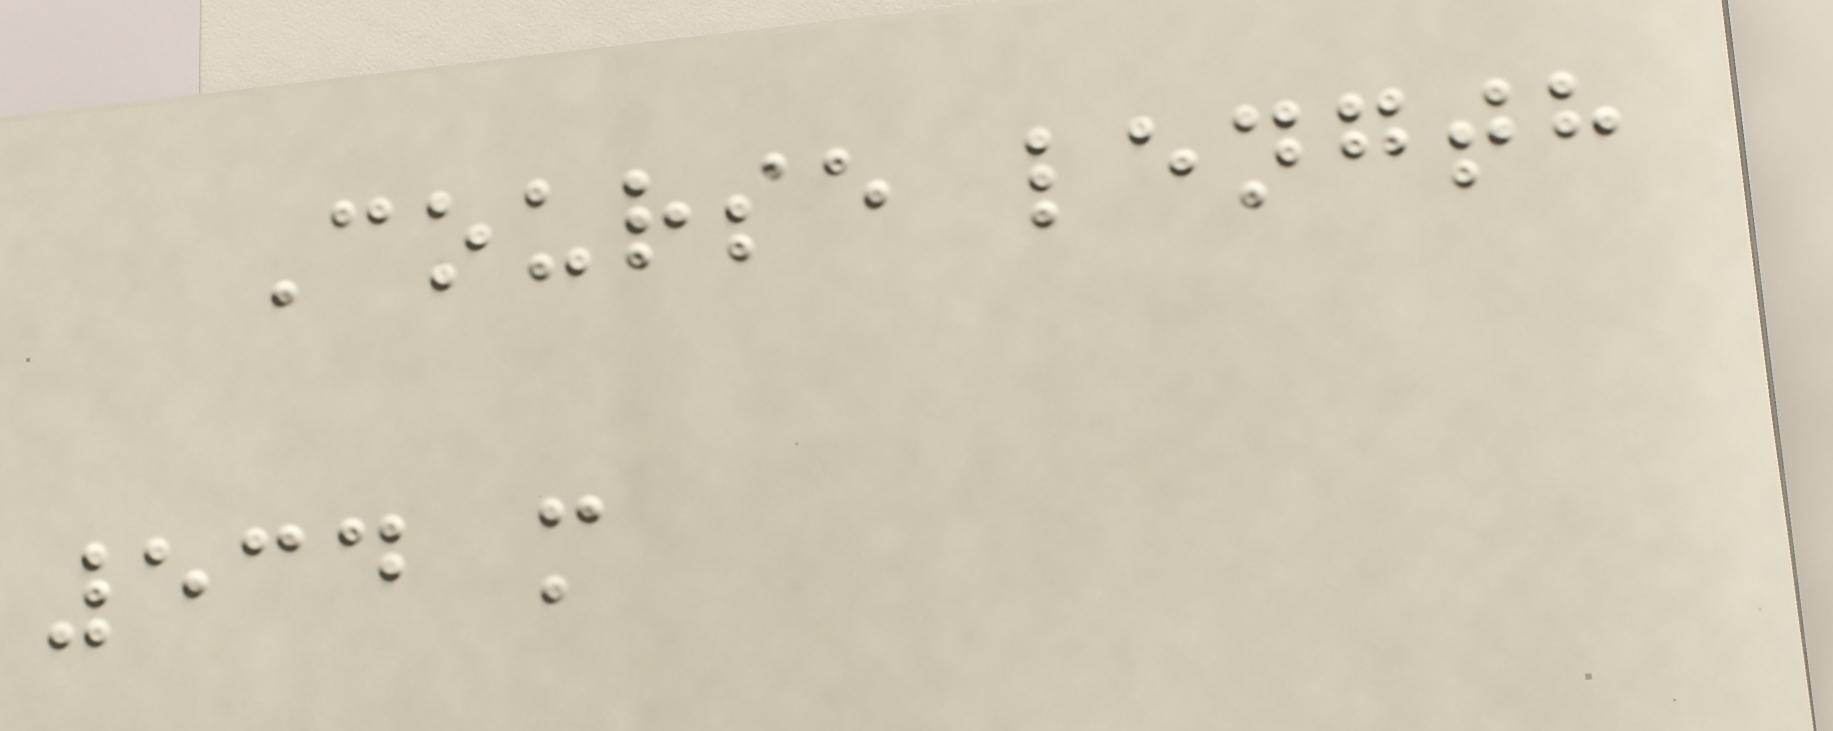Course length
534 m
